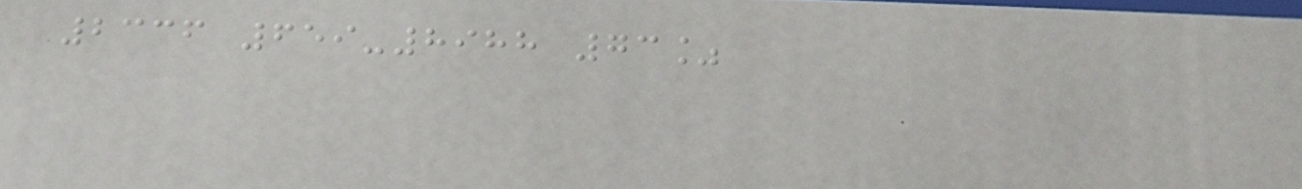2336 659-8988 73%
